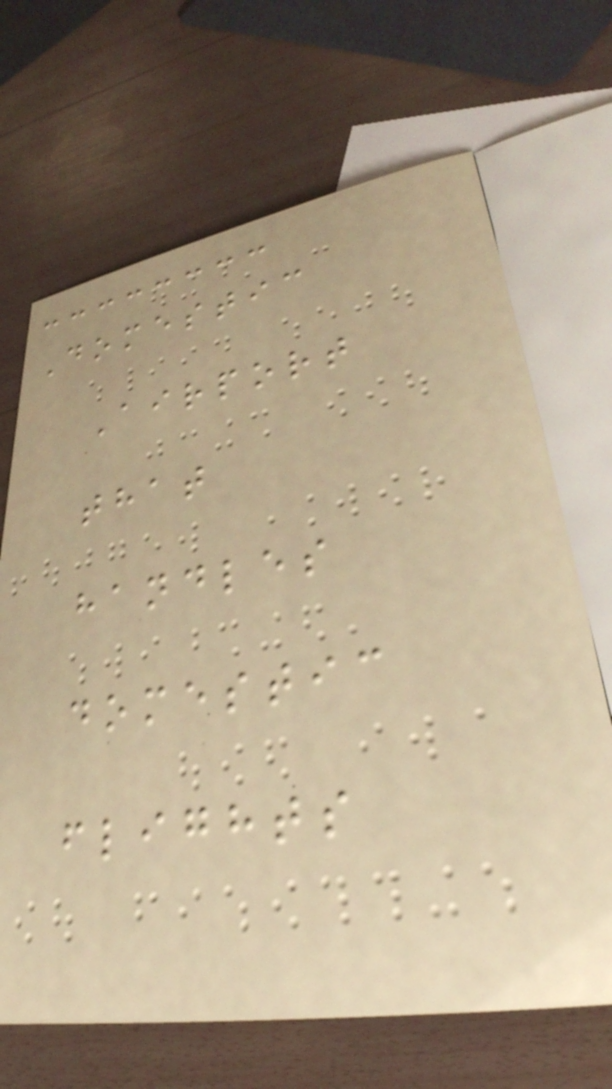Domestic
Airport
that
handles
domestic
flights
